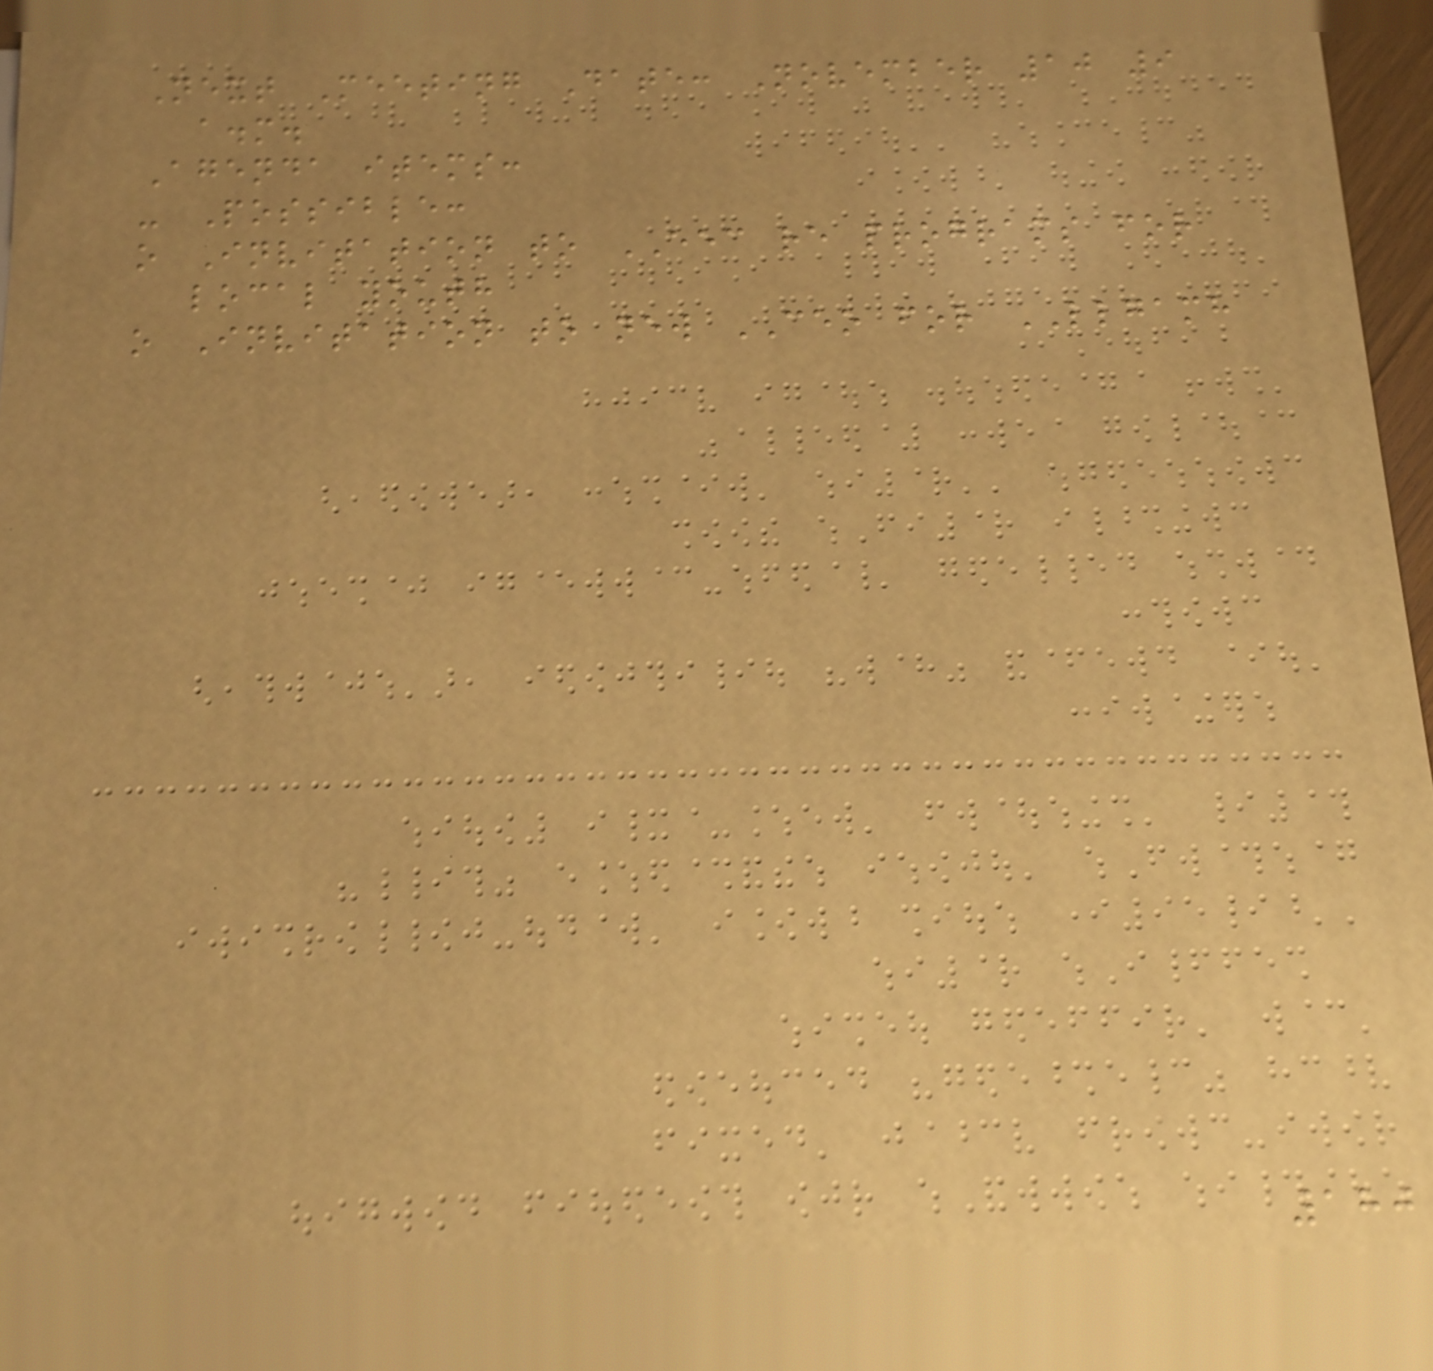Next Meeting Date: November 10 9
a.m.
Agenda items:
- Possible:
o Invitation to EEC re programs for
local youth
o Invitation to new CEO for LLGAMH
180
